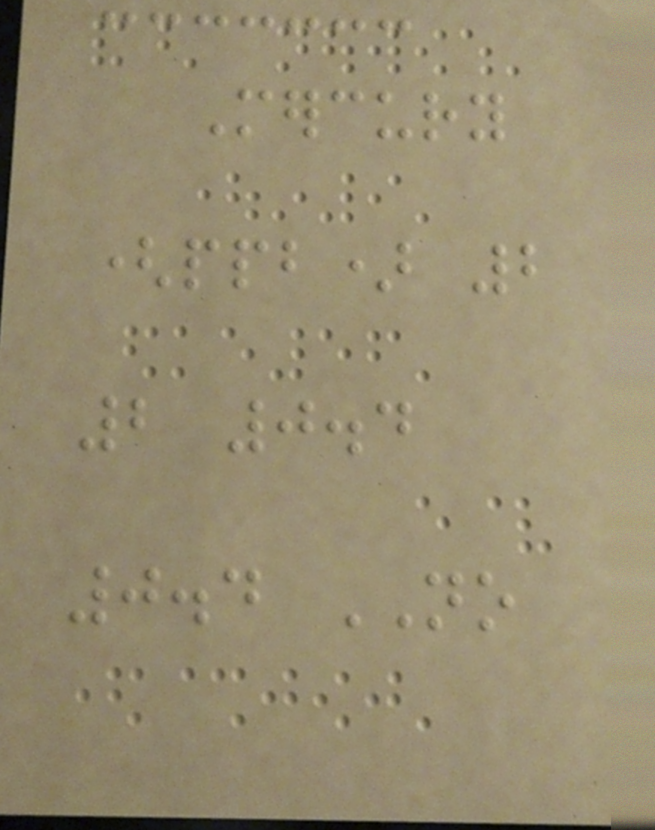Mercury
(ppb) 2
2 0.4
0.4 NO
